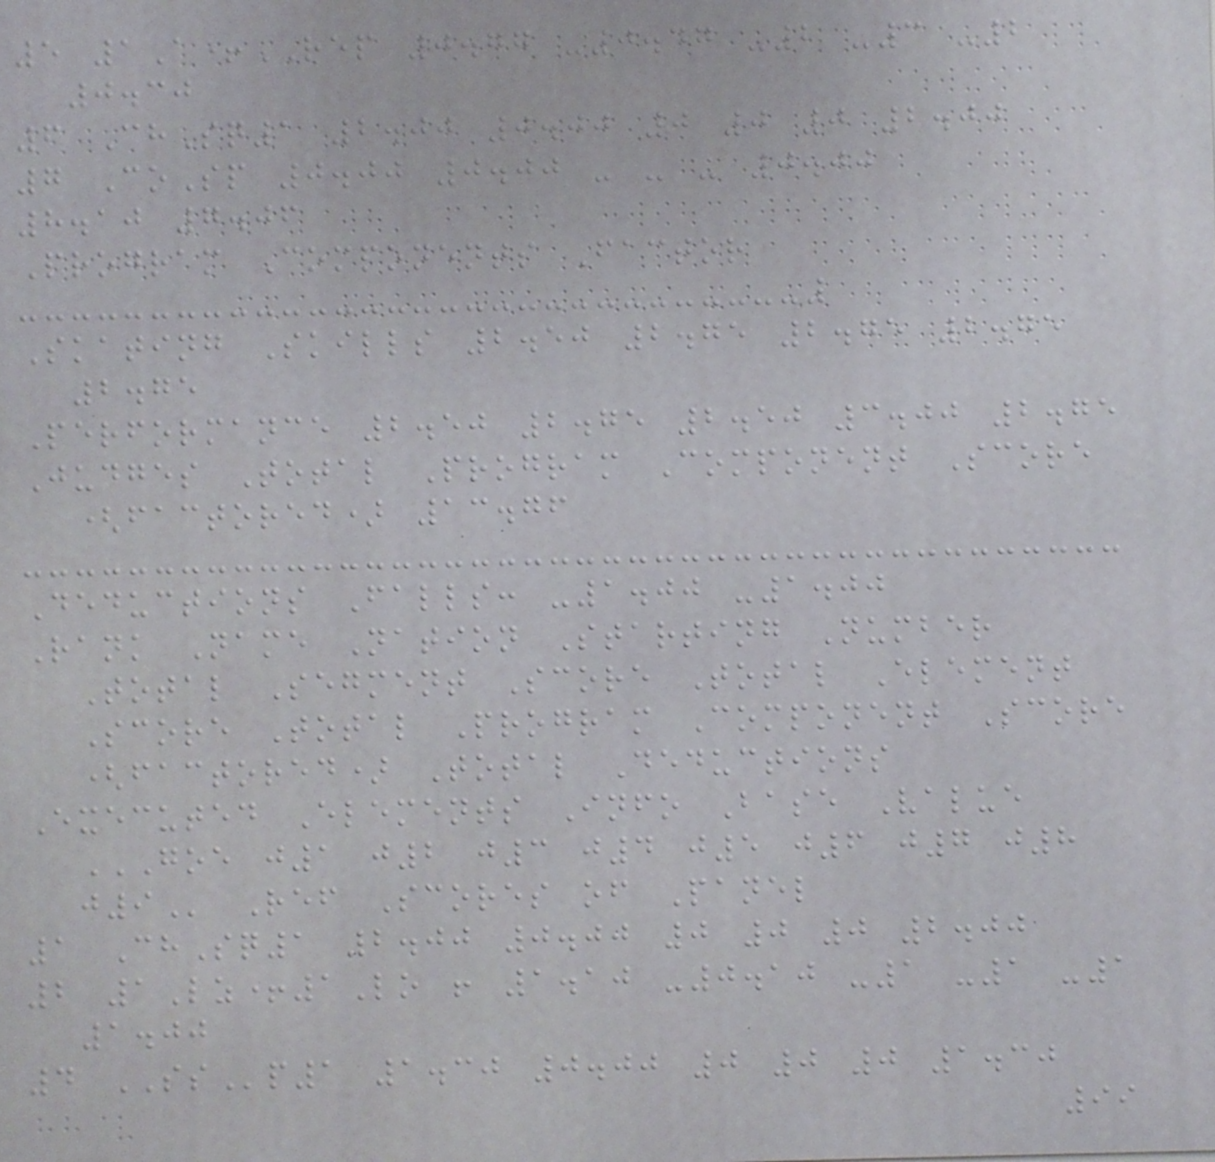5 1A+REP 0.77 -0.47 -2 -3 -2
0.30
6 ChSq1 2.00 0.00 0 0 0 2.00
7 CoSp 0.00 0.00 - - - 0.00
8.10 7.06
Program Components Factor
Skating Skills 2.50 2.75 2.75 2.75
2.75
Performance 2.50 2.75 2.50 3.00 2.75
Judges Total Program Component Score
(factored) 13.76
Deductions Falls: -1.00 -1.00
Rank Name Nation Starting Number
Total Segment Score Total Element
Score Total Program Component Score
(factored) Total Deductions
Executed Elements Info Base Value
GOE J1 J2 J3 J4 J5 J6 J7 J8
J9 Ref Scores of Panel
1 ChSq1 2.00 0.00 0 0 0 2.00
2 1Lz+1Lo ! 1.10 -0.10 -1 -1 -1
1.00
4 SSp1 1.30 0.00 0 0 0 1.30
99
